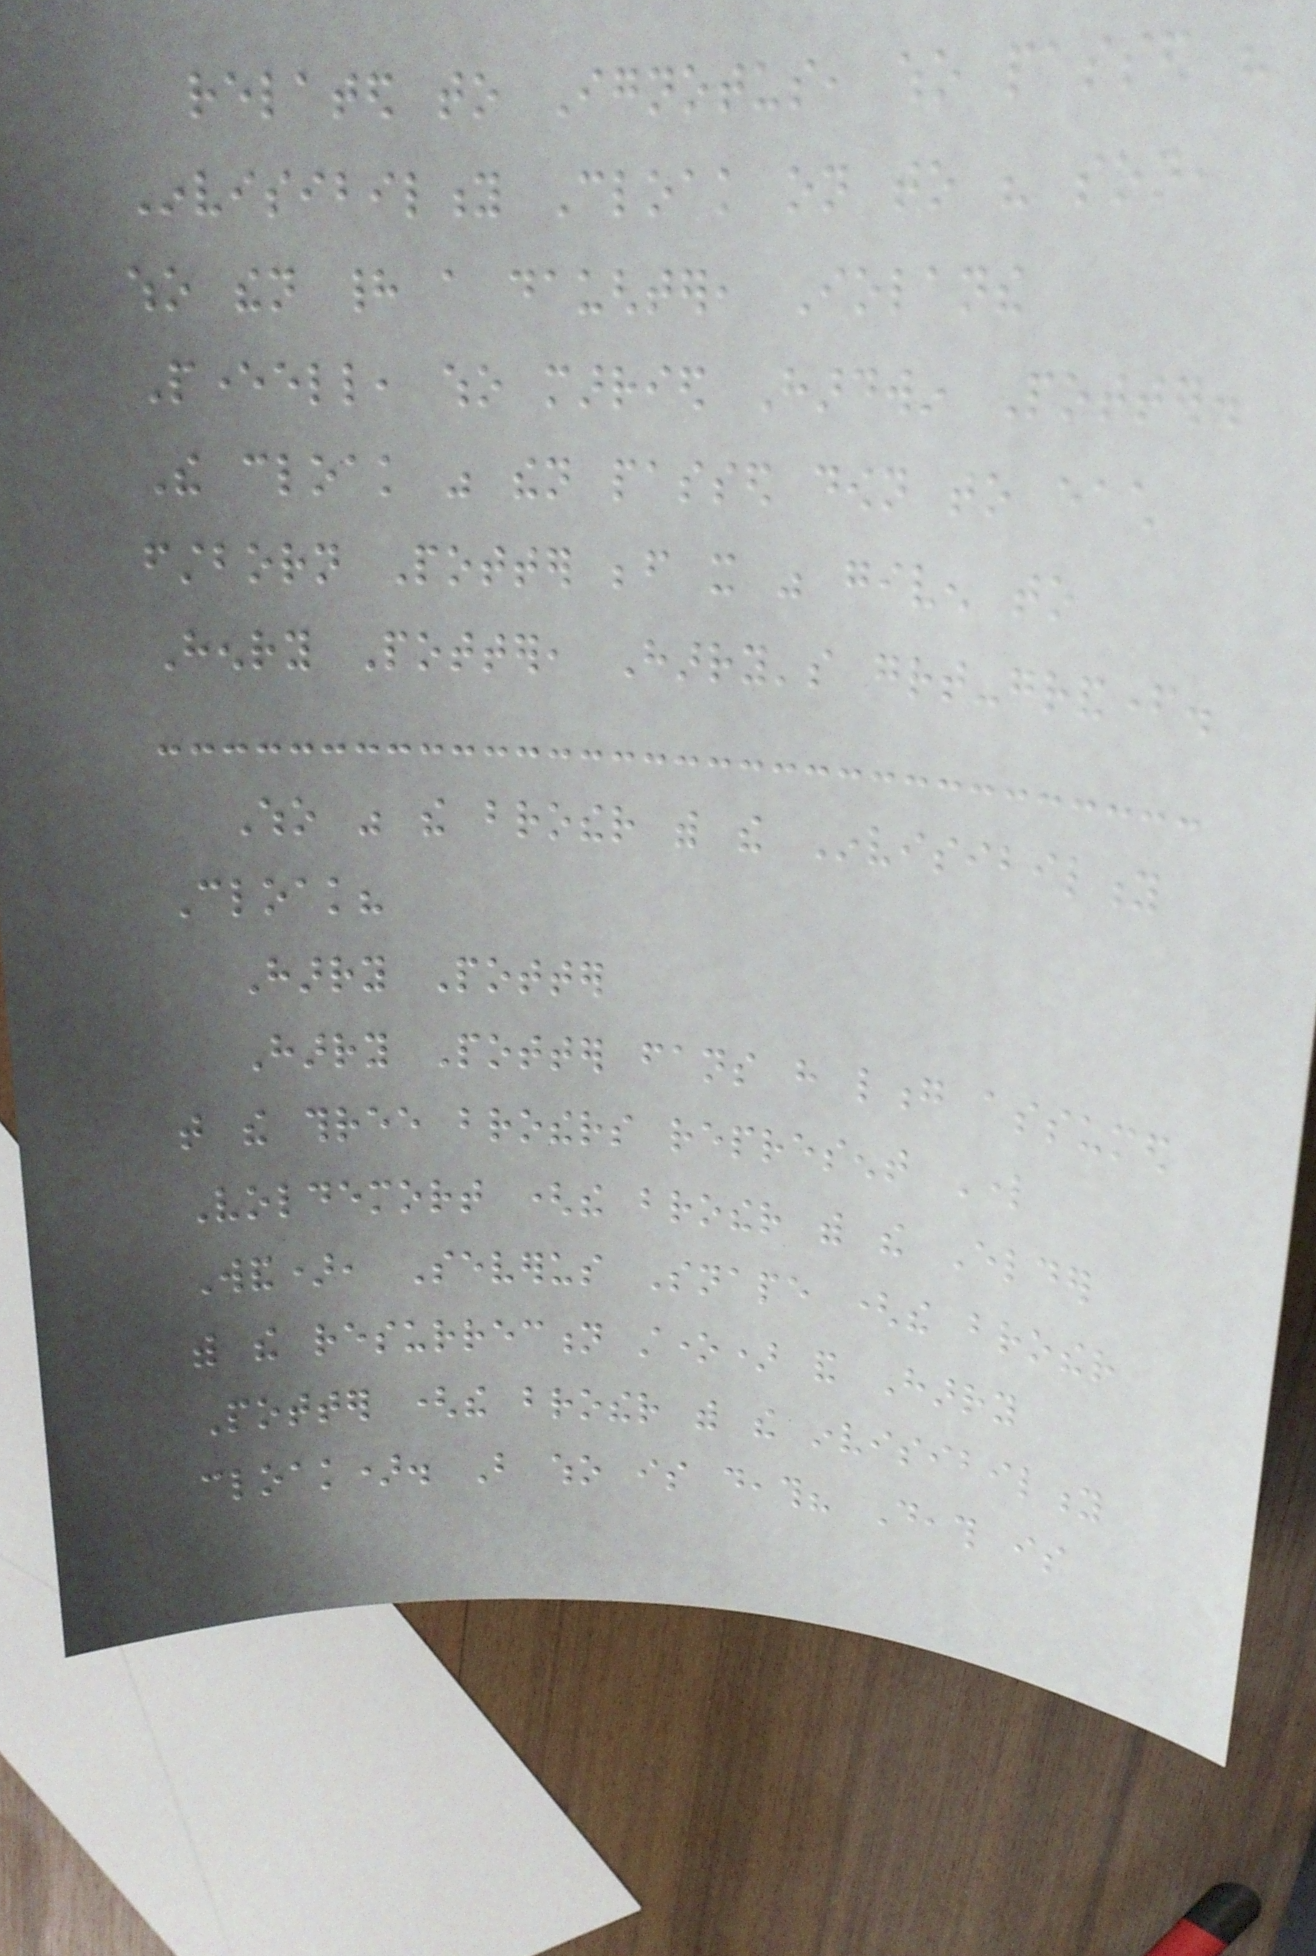related to Ignotus, who passed his
Invisibility Cloak on to his son,
who then had a daughter, Iolanthe
Peverell, who married Hardwin Potter.
The cloak was then passed down to each
firstborn Potter before it was given to
Henry Potter, Harry's great-grandfather.
Who was the brother with the Invisibility
Cloak?
Harry Potter
Harry Potter fans have long assumed
that the three brothers represent Lord
Voldemort (the brother with the Elder
Wand), Severus Snape (the brother
with the resurrection stone) and Harry
Potter (the brother with the invisibility
cloak). But who is death? Death is
